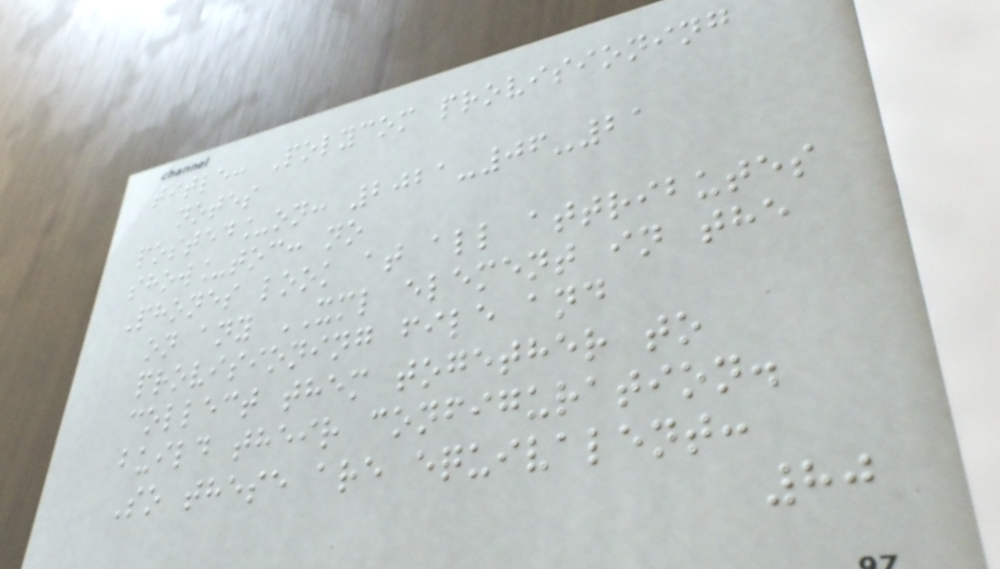title: Polycom provisioning
notes
posted_on: 2021-06-21
show_toc: no
Phones look at all attributes
on any XML element in the
provisioning file and
collect them together to
build their configuration.
So these are equivalent:
80
